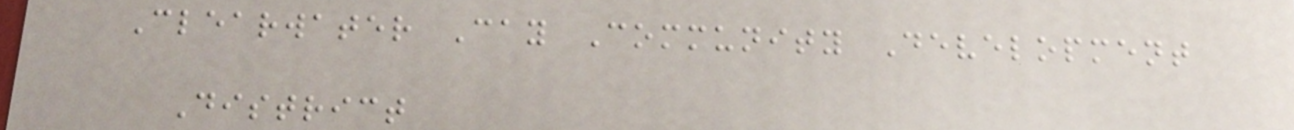Clearwater Cay Community Development
District
